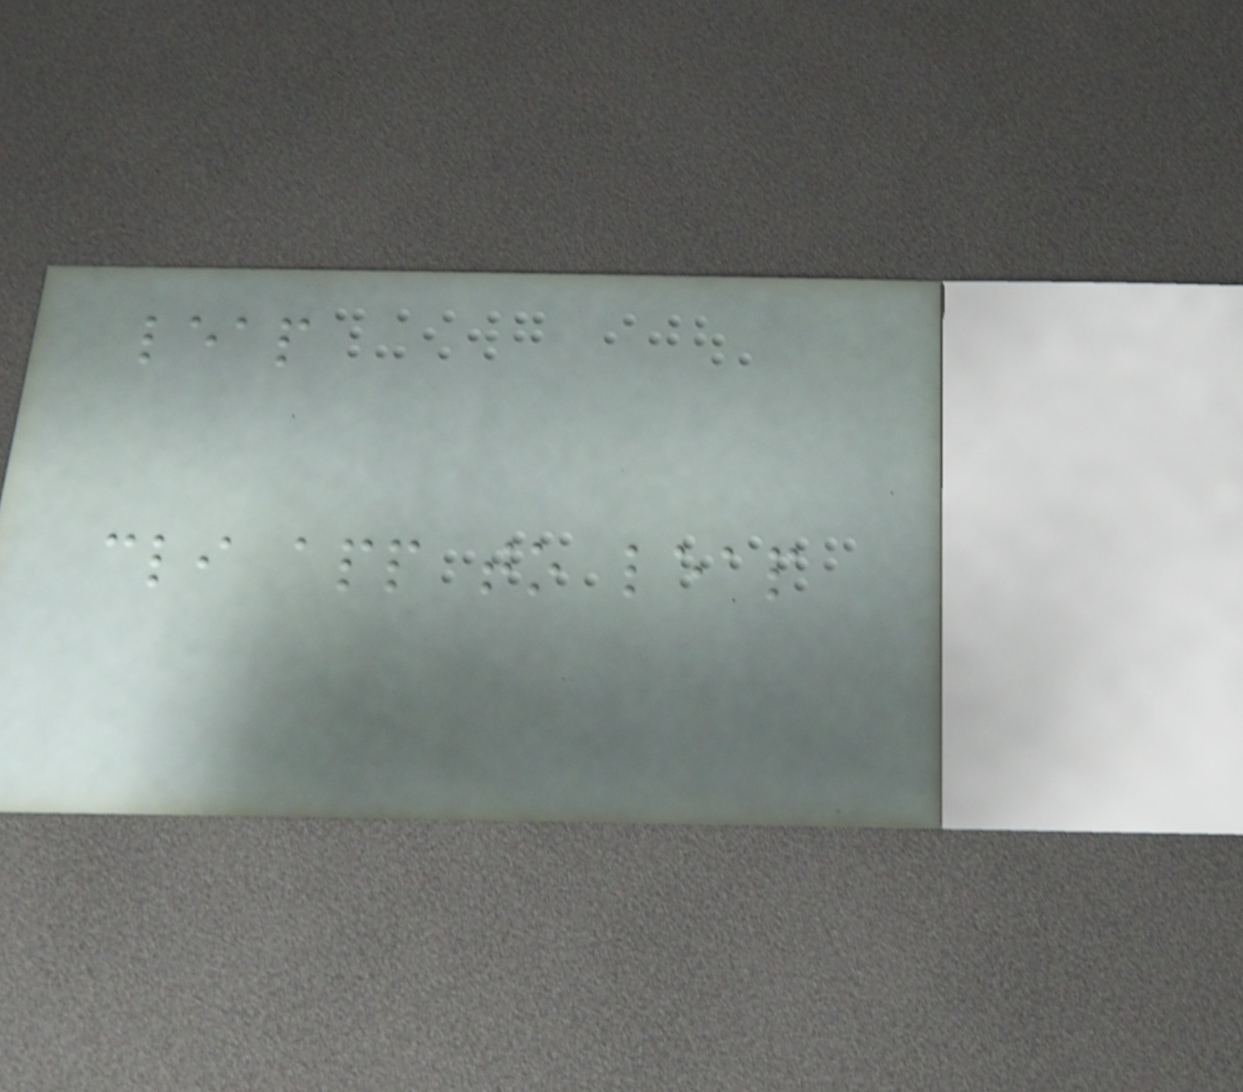leap
cli app to leap
